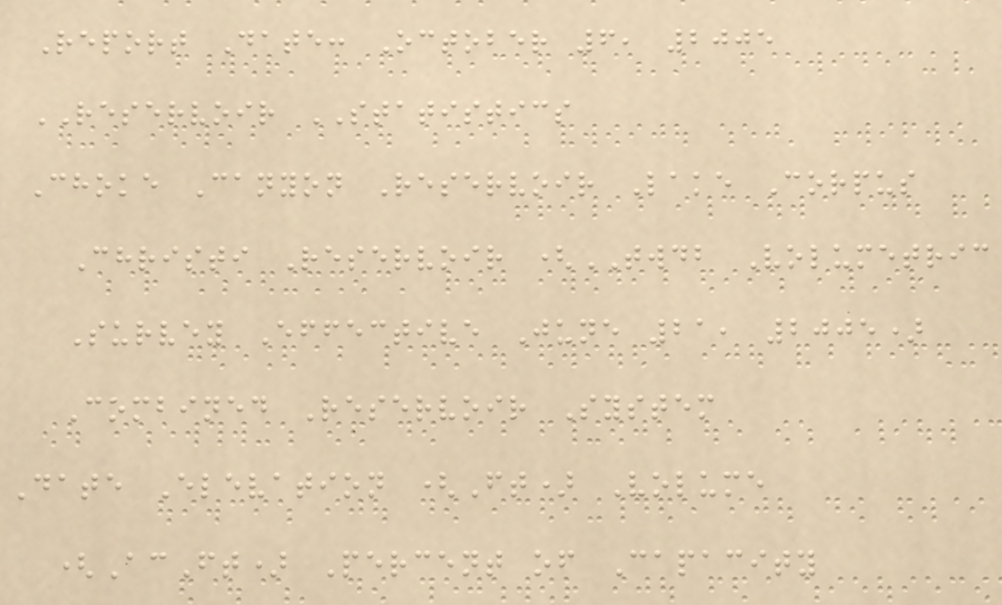Report Date: October 6, 2005
RESERVOIR STATISTICS
Choke Canyon Reservoir Lake Corpus
Christi Reservoir (TWDB Volumetric
Survey Effective June 21, 2005)
Combined Reservoir System
Date Elevation (Ft) Volume
(AcFt) Percent of Capacity
